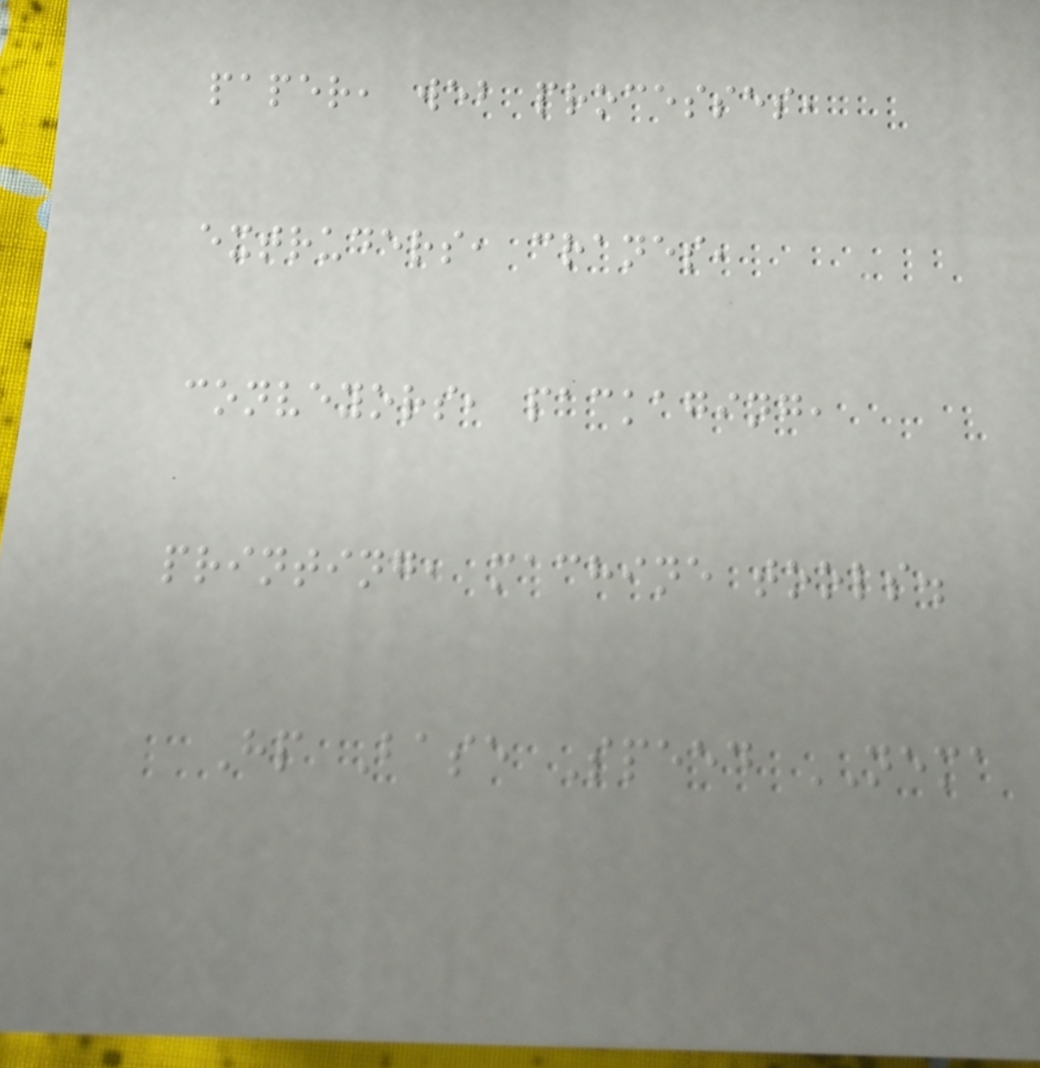paper, web processes,
extruders, cranes,
conveyors, packaging,
printing, machine tools.
Hp Base Speed NEMA
